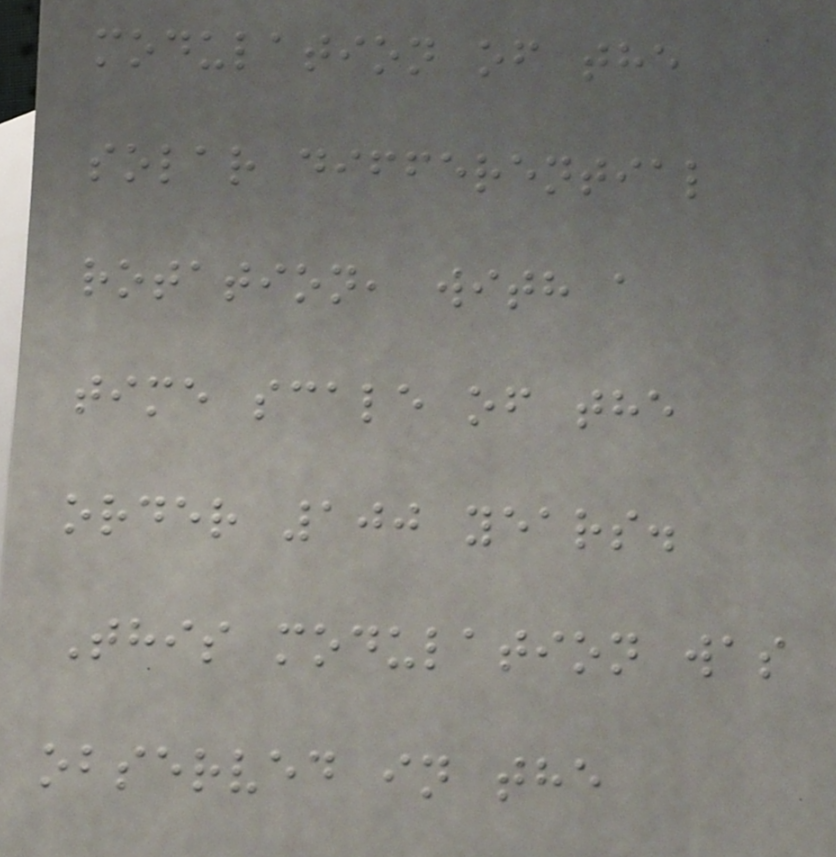modulation of the
solar differential
rotation, with a
time scale of the
order 100 years.
This modulation was
observed in the
